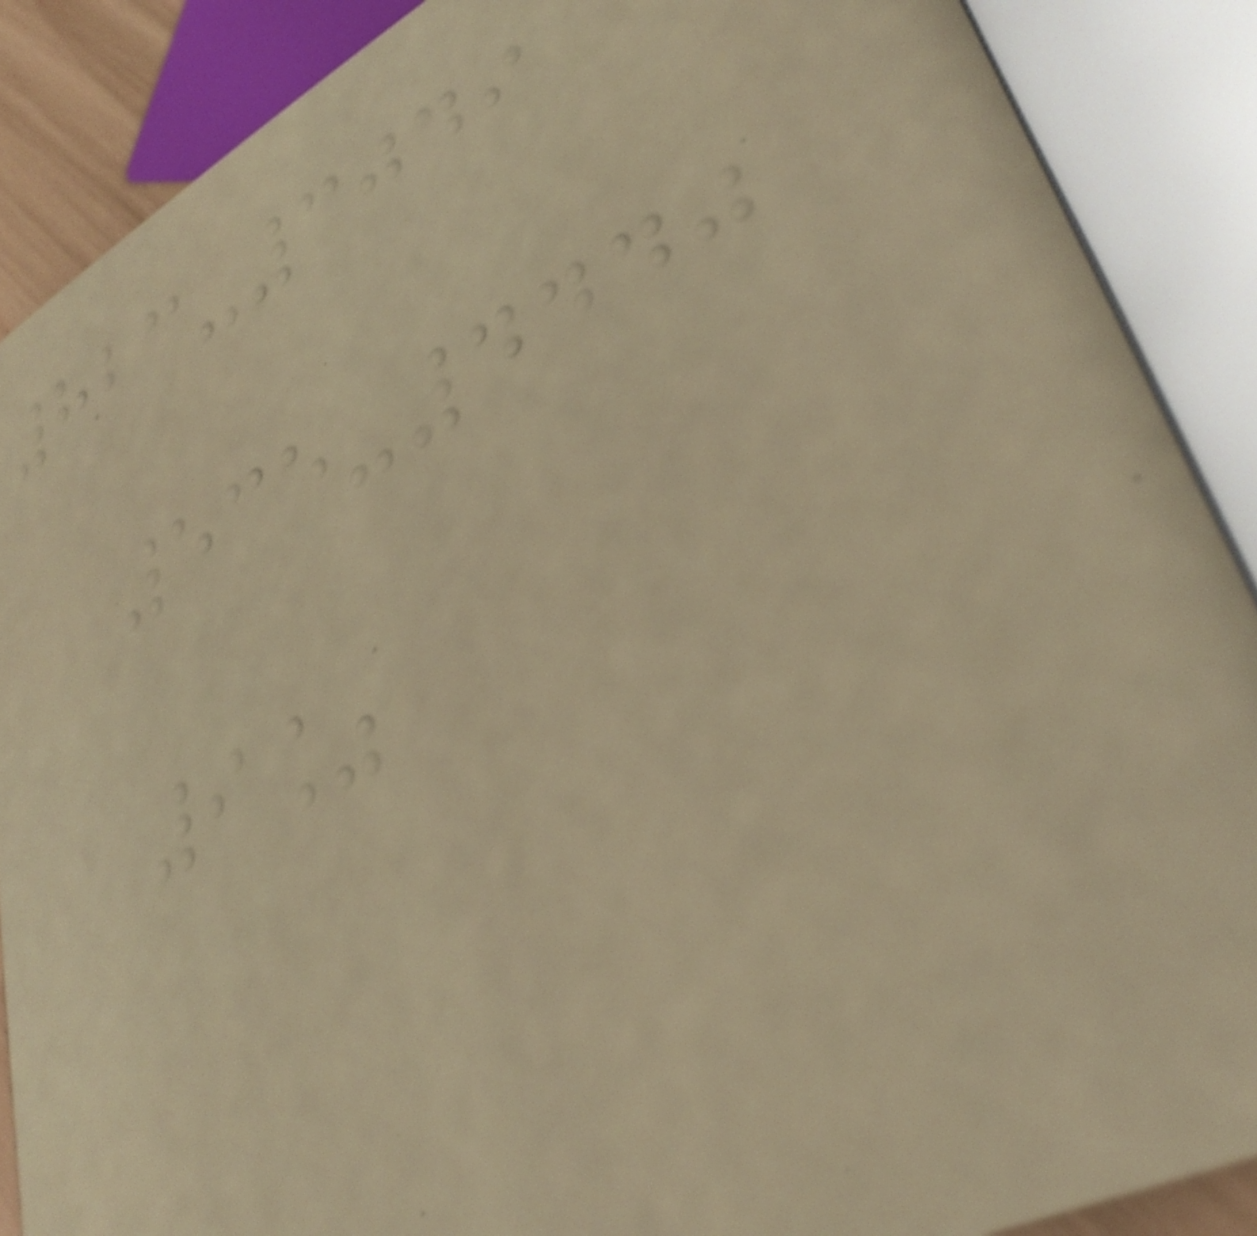823-3049
535-4440
9%
